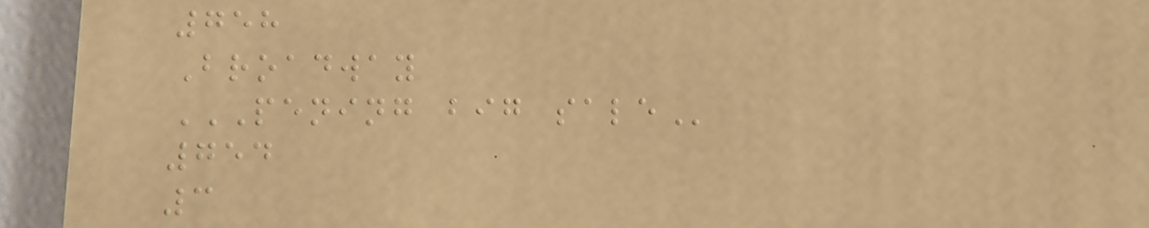758
Broadway
PENING BIG SALE
754
3
